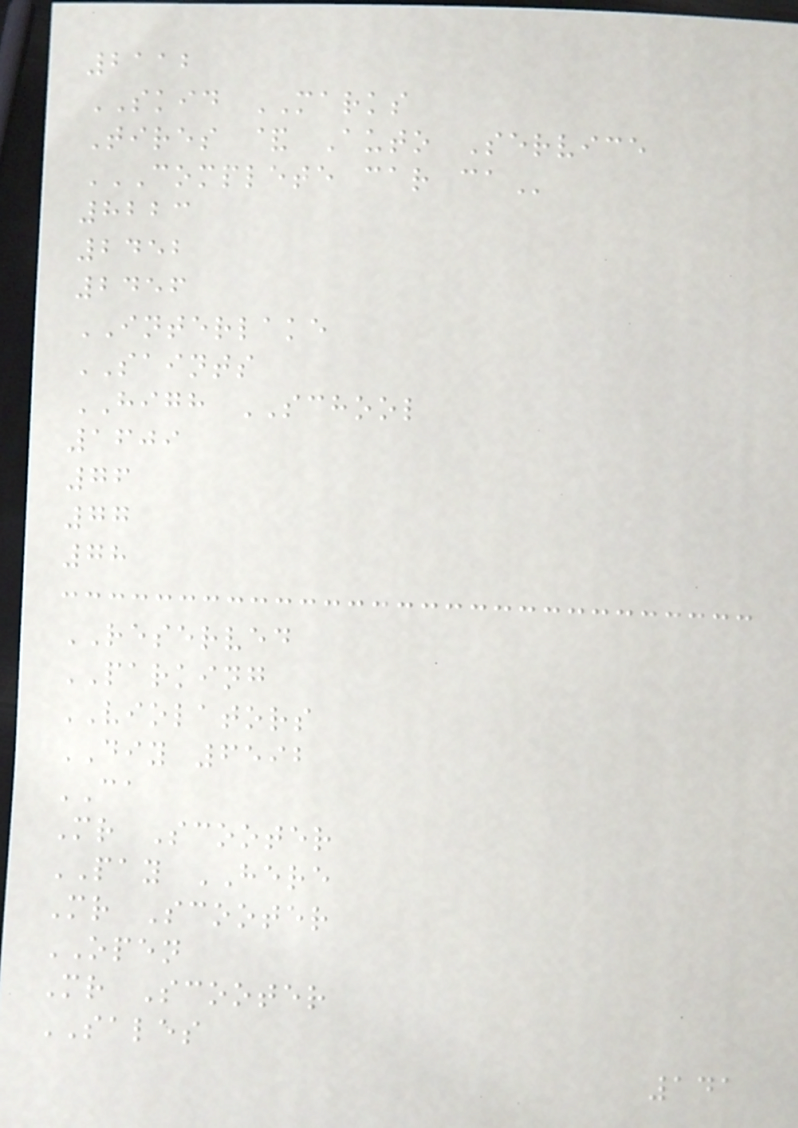2112
SKID MARKS
Tires & Auto Service
COMPLETE CAR CA
8223
2452
2456
INTERLAKE
SAINTS
HIGH SCHOOL
1609
76
77
78
RESERVED
PARKING
VIOLATORS
DIY 6592
CA
Mr Scooter
PAY HERE
Mr Scooter
OPEN
Mr Scooter
SALES
141
